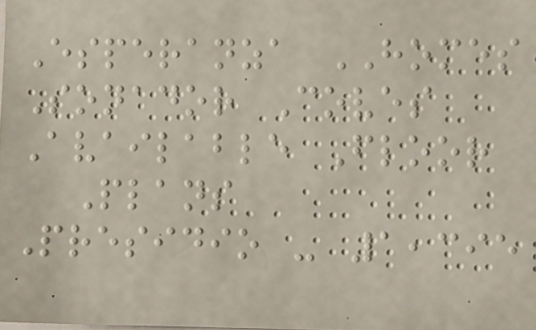Esperanza HOMES
Sonador Coves
Available Floor
Plans
Presidio - 1,395
